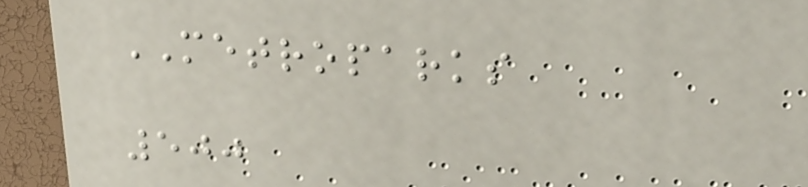METROPARKS
500
